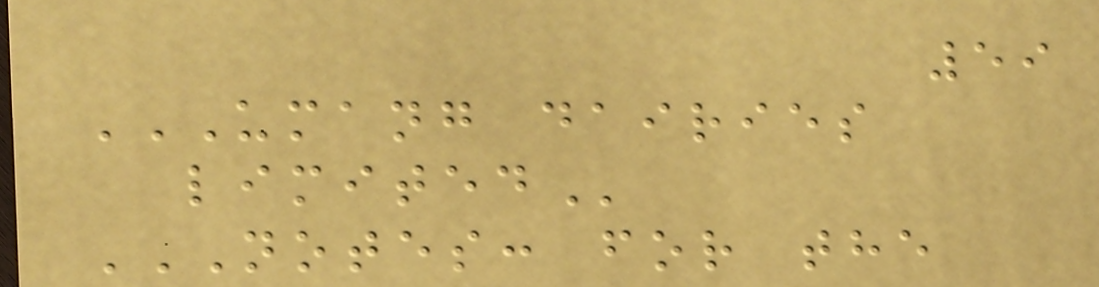59
UMANG DAIRIES
LIMITED
NOTES: FOR THE
